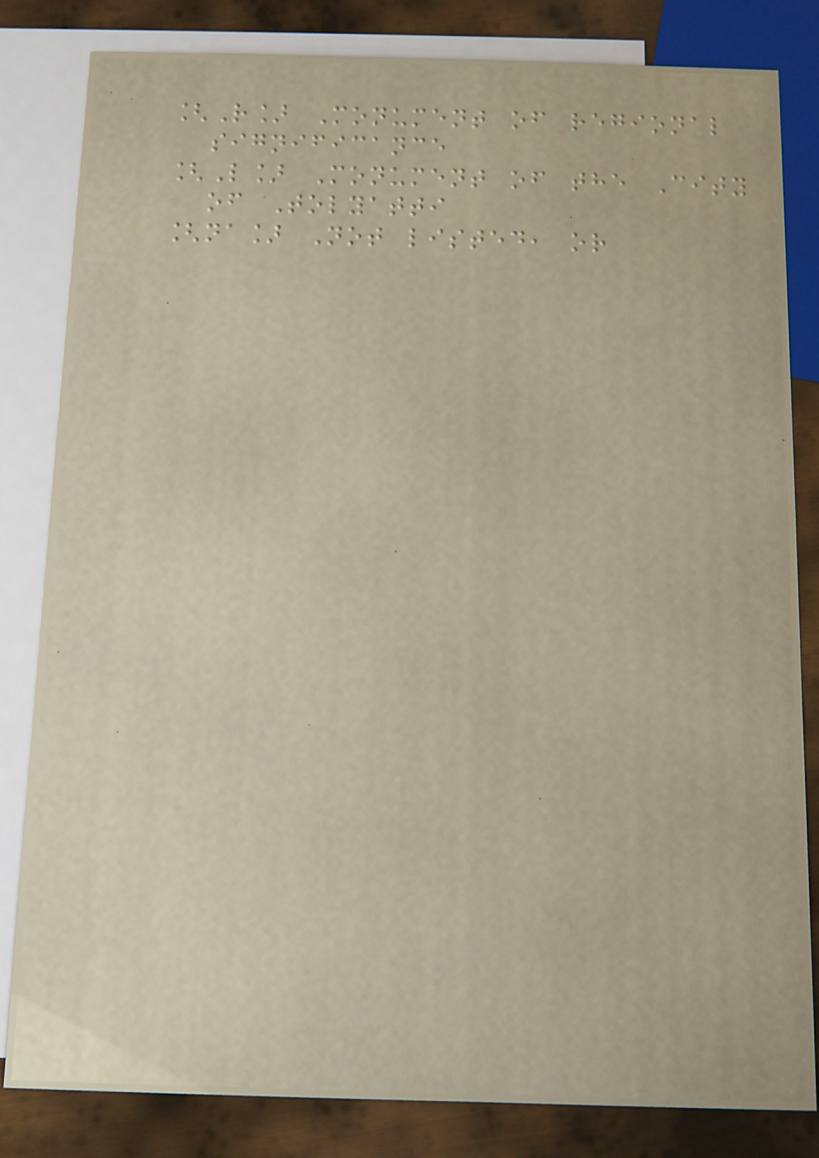[R] Monument of regional
significance
[L] Monument of the City
of Tolyatti
[na] Not listed, or
